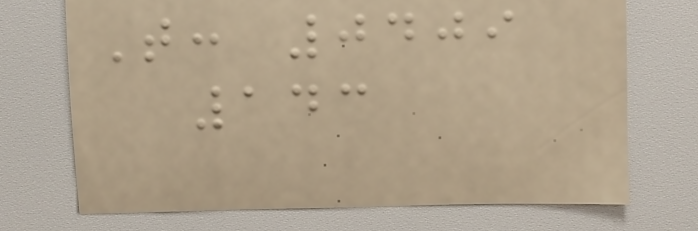T: 0409
143
